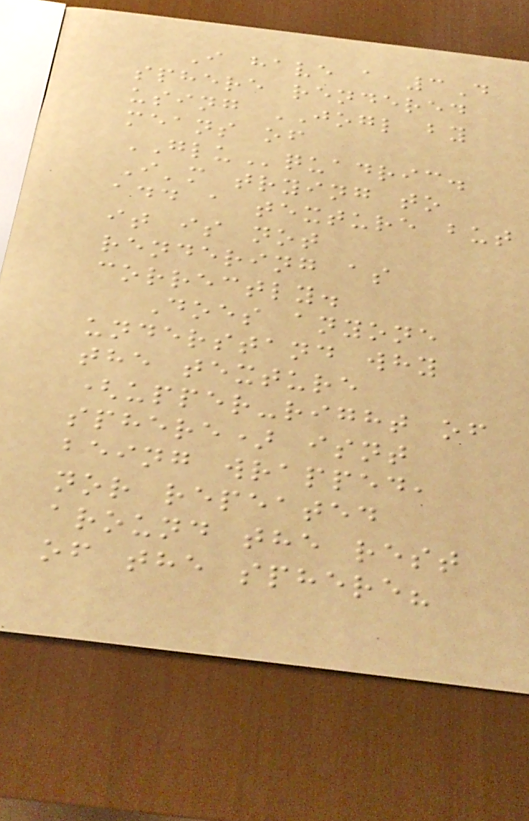I have a 3D
sphere rendered
using JOGL by
means of
GLUquadric.
I'm trying to
add a texture but
it is not
rendering as
correctly.
Does anyone
understand why
the texture
(upper-right of
sphere) isnt
being wrapped,
nor repeated
around the rest
of the sphere?
